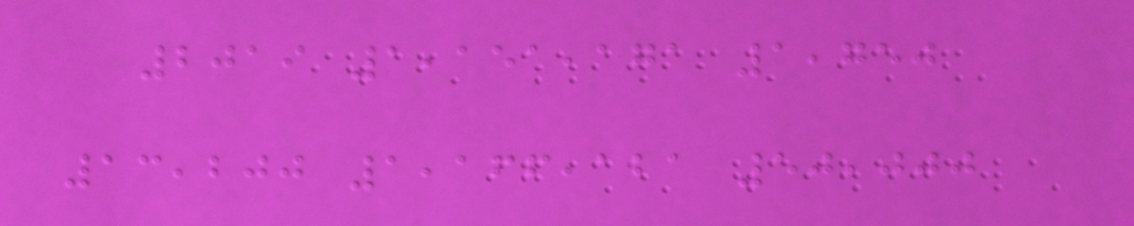2019 1,151,171 1,750
13,200 1,166,121 50,000
